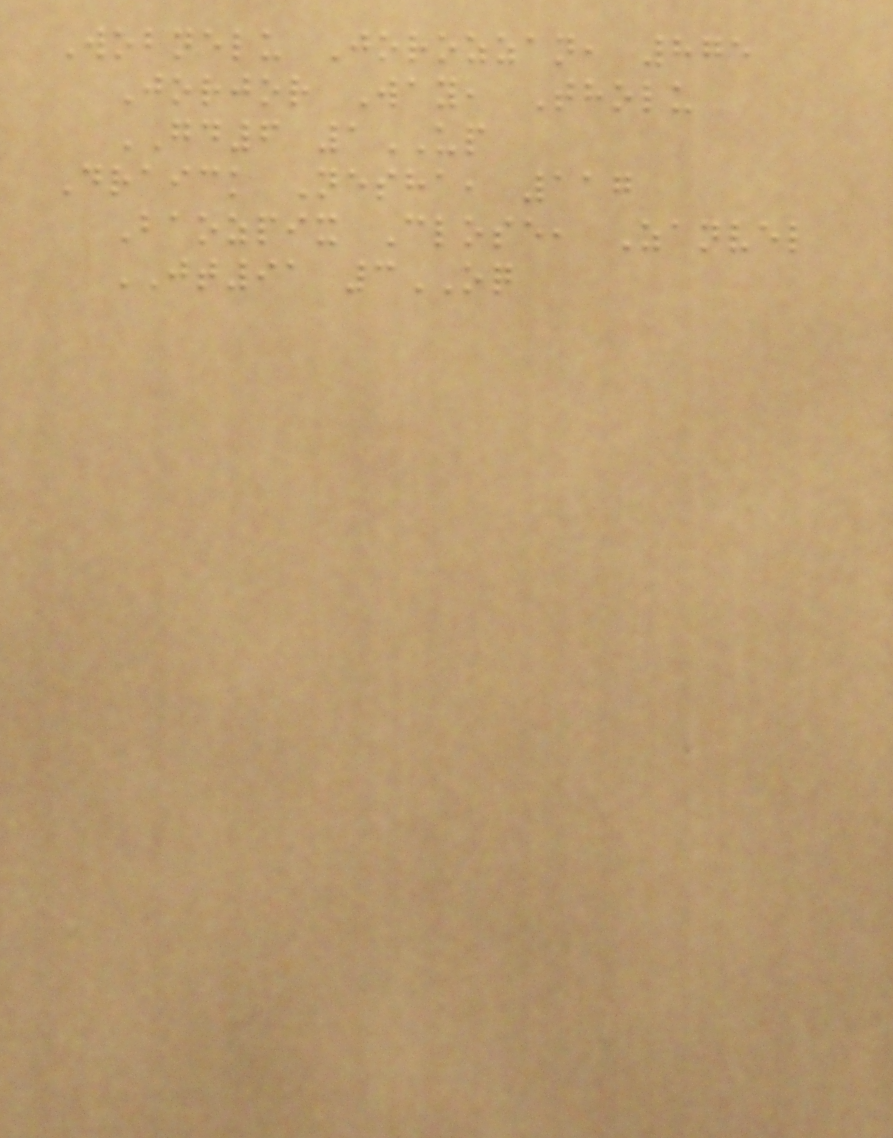Wobnelu Jorozzan, 875
Jorjor Way, Tholu
GD6 1UP
Draick Nesha, 117
Baozpix Close, Zanvel
JT91 3OQ
